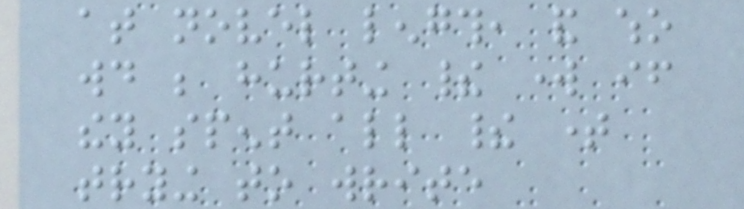at novel length, and who
would be hurting their work if
they spent all their time
trying to write
